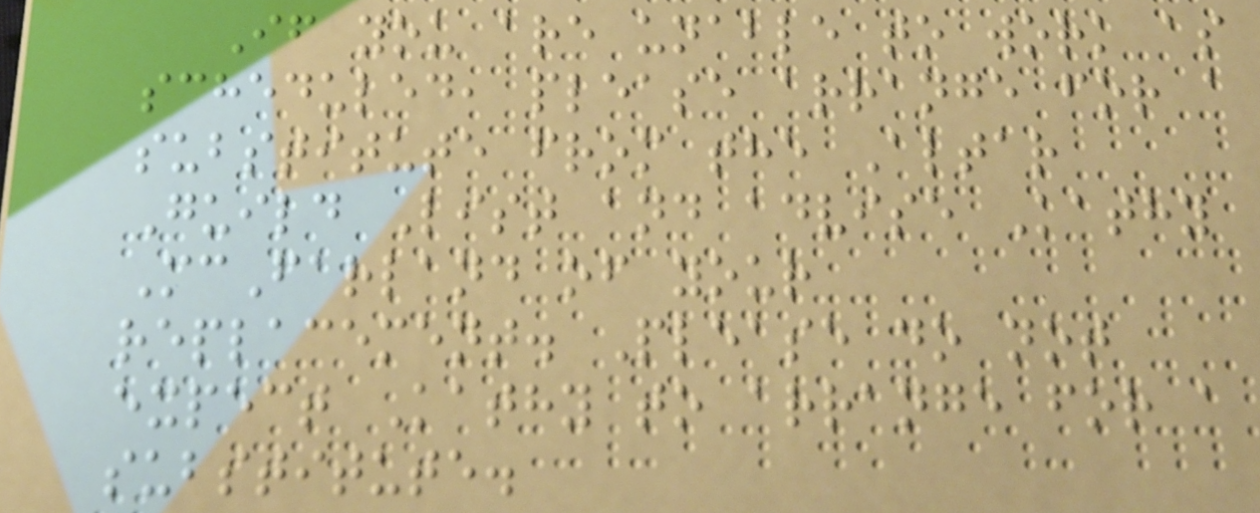If you are unable to work as
scheduled, please arrange for a
substitute from the Altar
Guild List and advise Kathy
McFarland of your
replacement. Please do not
expect Kathy to arrange for a
substitute.
